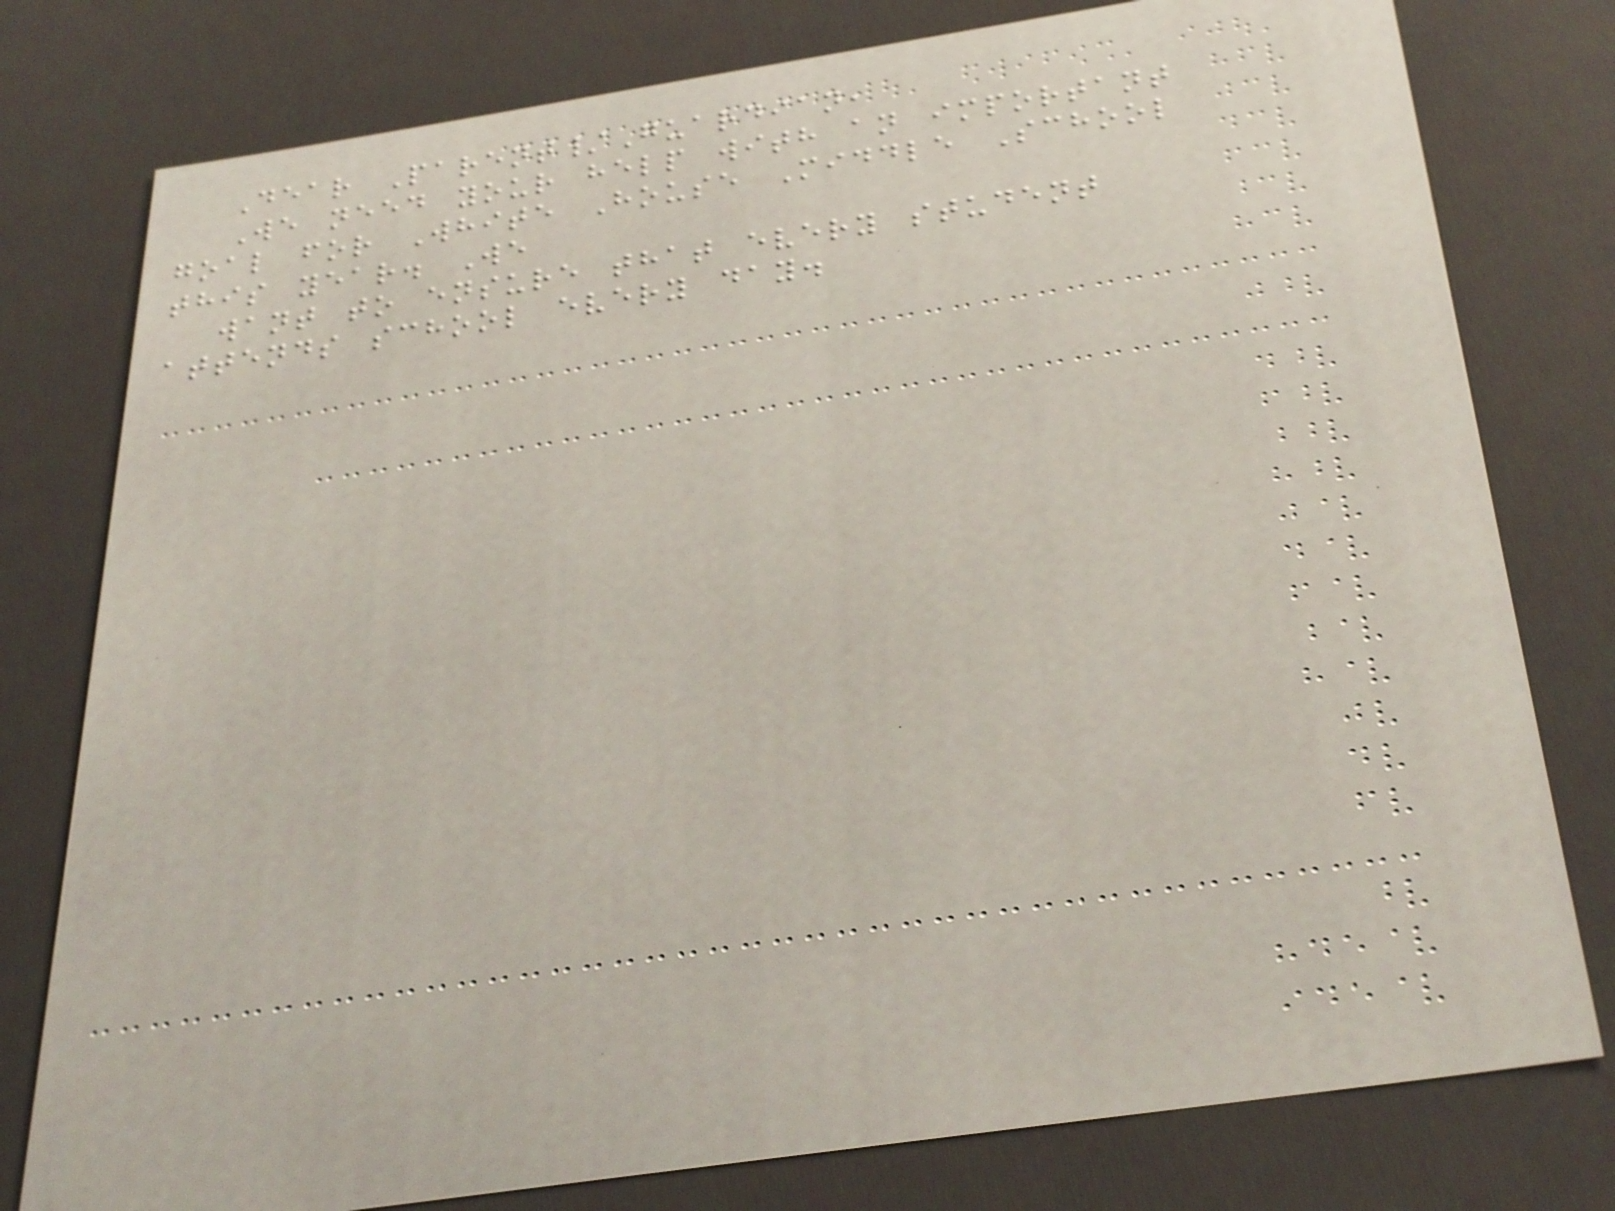Dear Parent/Guardian,
We need your help with an important
goal for White House Middle School
this year. We
want to ensure that every student
attends school every day.
